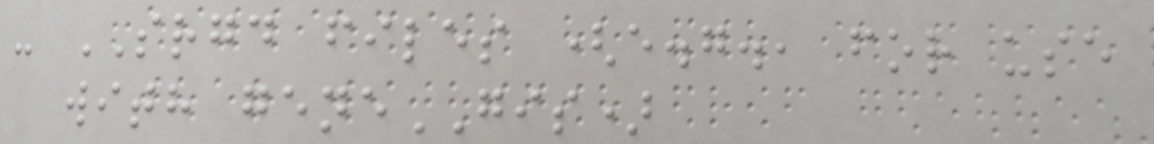- SRGD files (e.g., for use
with geneGIS)
